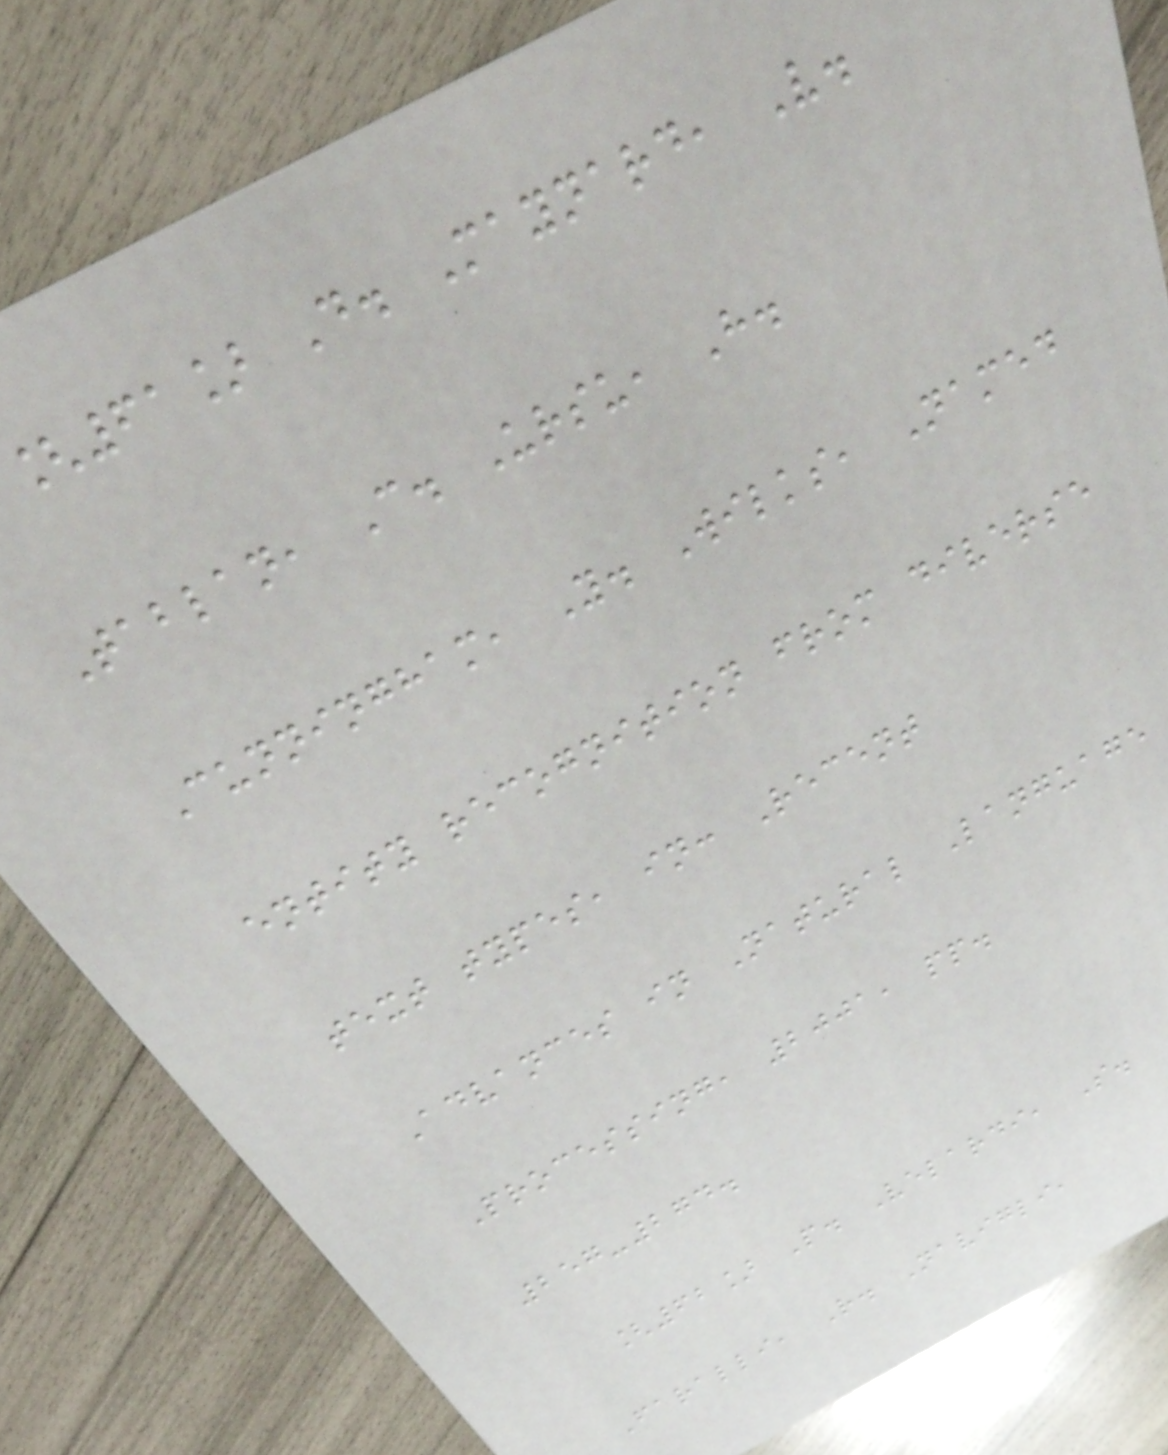[61] D. Maynard, V.
Tablan, C. Ursu, H.
Cunningham, Y. Wilks, Named
entity recognition from diverse
text types, in: Recent
Advances in Natural Language
Processing, 2001, pp.
257-274.
[62] P. Velardi, S.
Faralli, R. Navigli,
